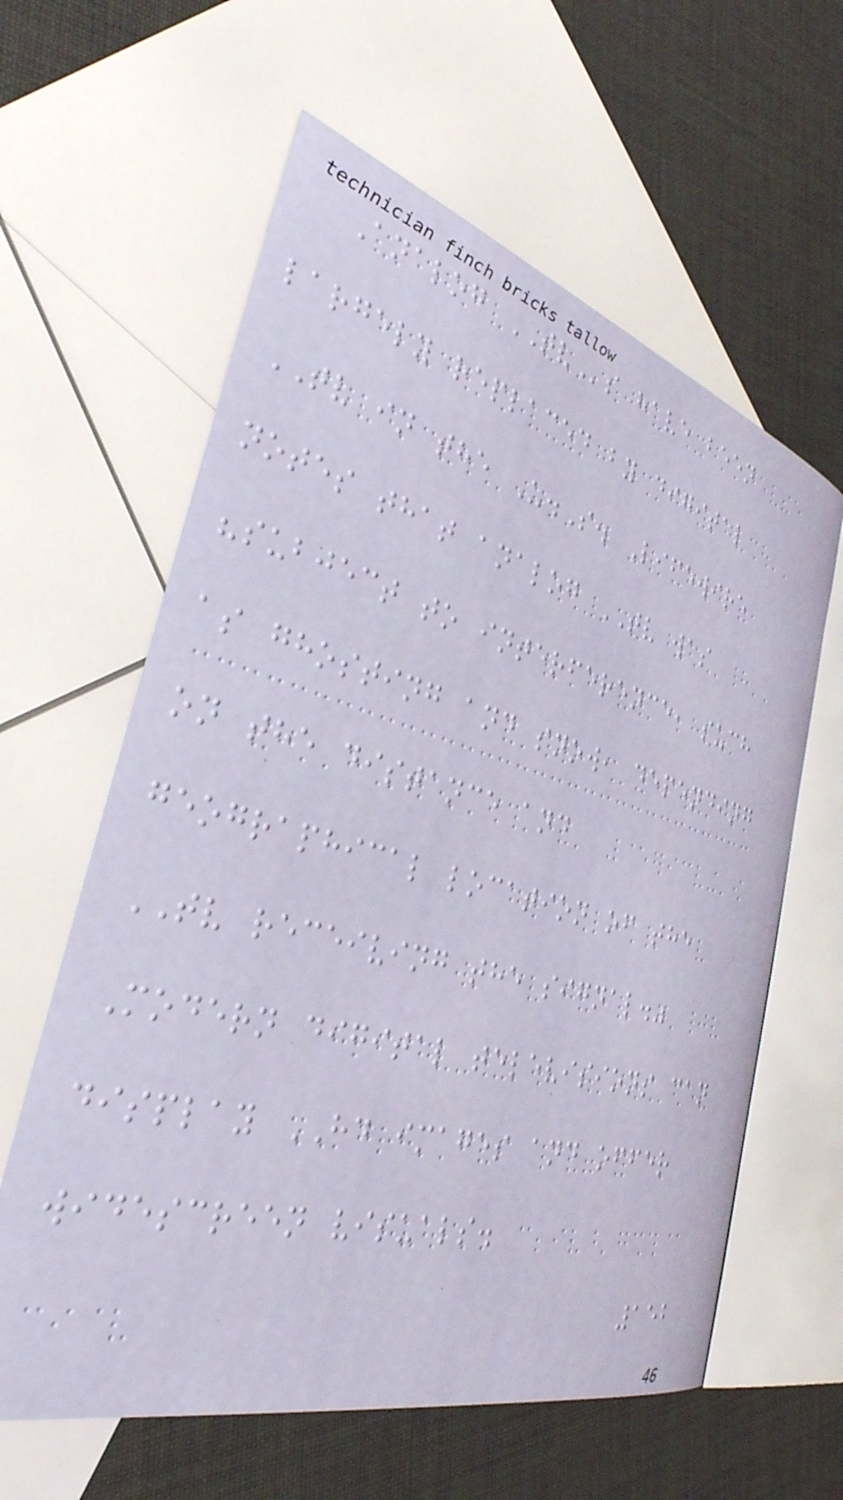Analog TVs have been
largely replaced by digital
TV in the U.S. Lifewire
notes that analog TV was
"subject to interference, such
as ghosting and snow, depending
on the distance and
geographical location of the
TV receiving the signal."
Modern digital televisions can
display HD images and offer
widescreen visuals.
152
